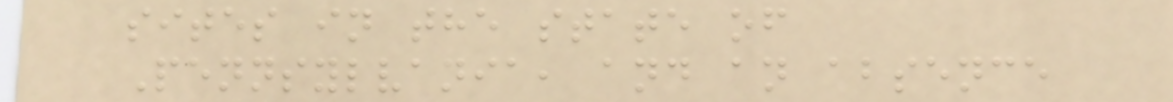sites in the state of
Pennsylvania, and an absence
